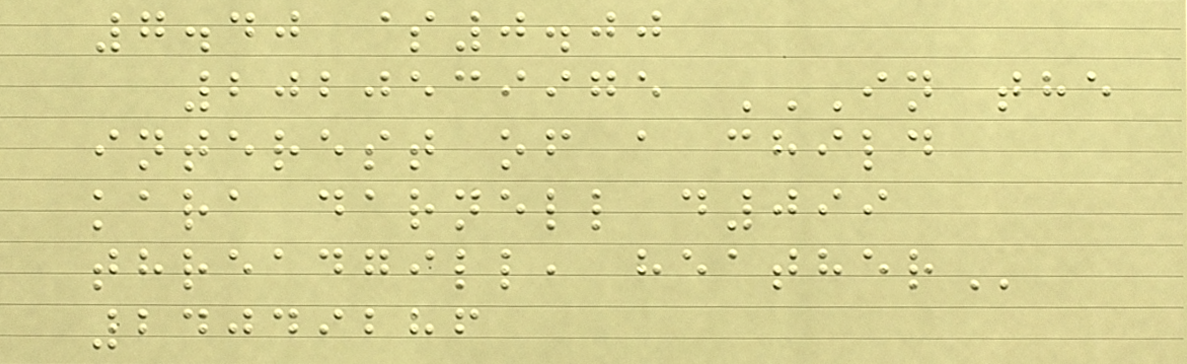7.40 $0.00
2020539975 IN THE
INTEREST OF A CHILD
KARA DARNELL D099
THREADGILL, HEATHER
24049286
